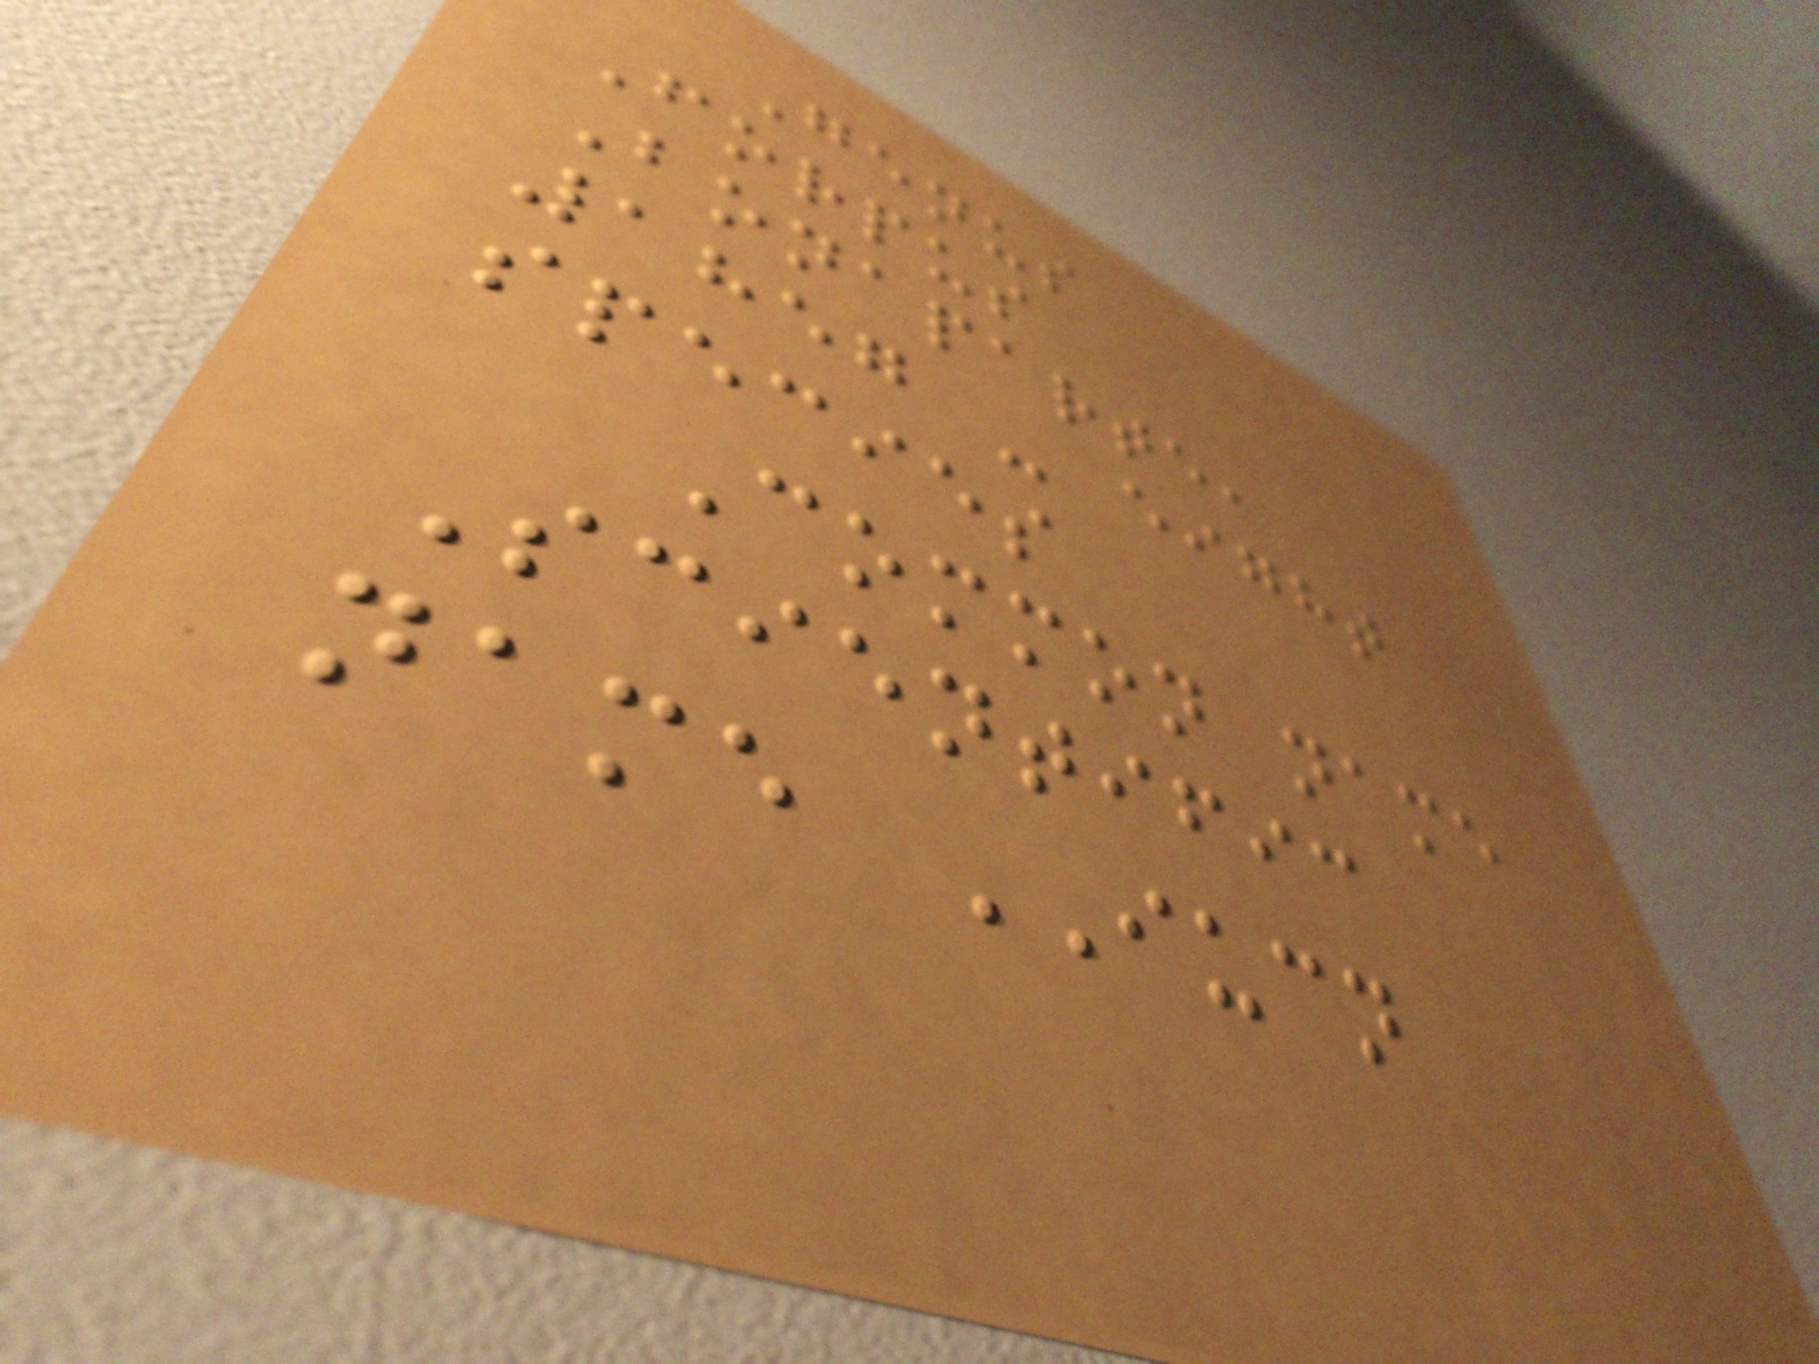Genus
Forpus
Bonaparte,
1857 - eight
species
Common name
Scientific
name IUCN
